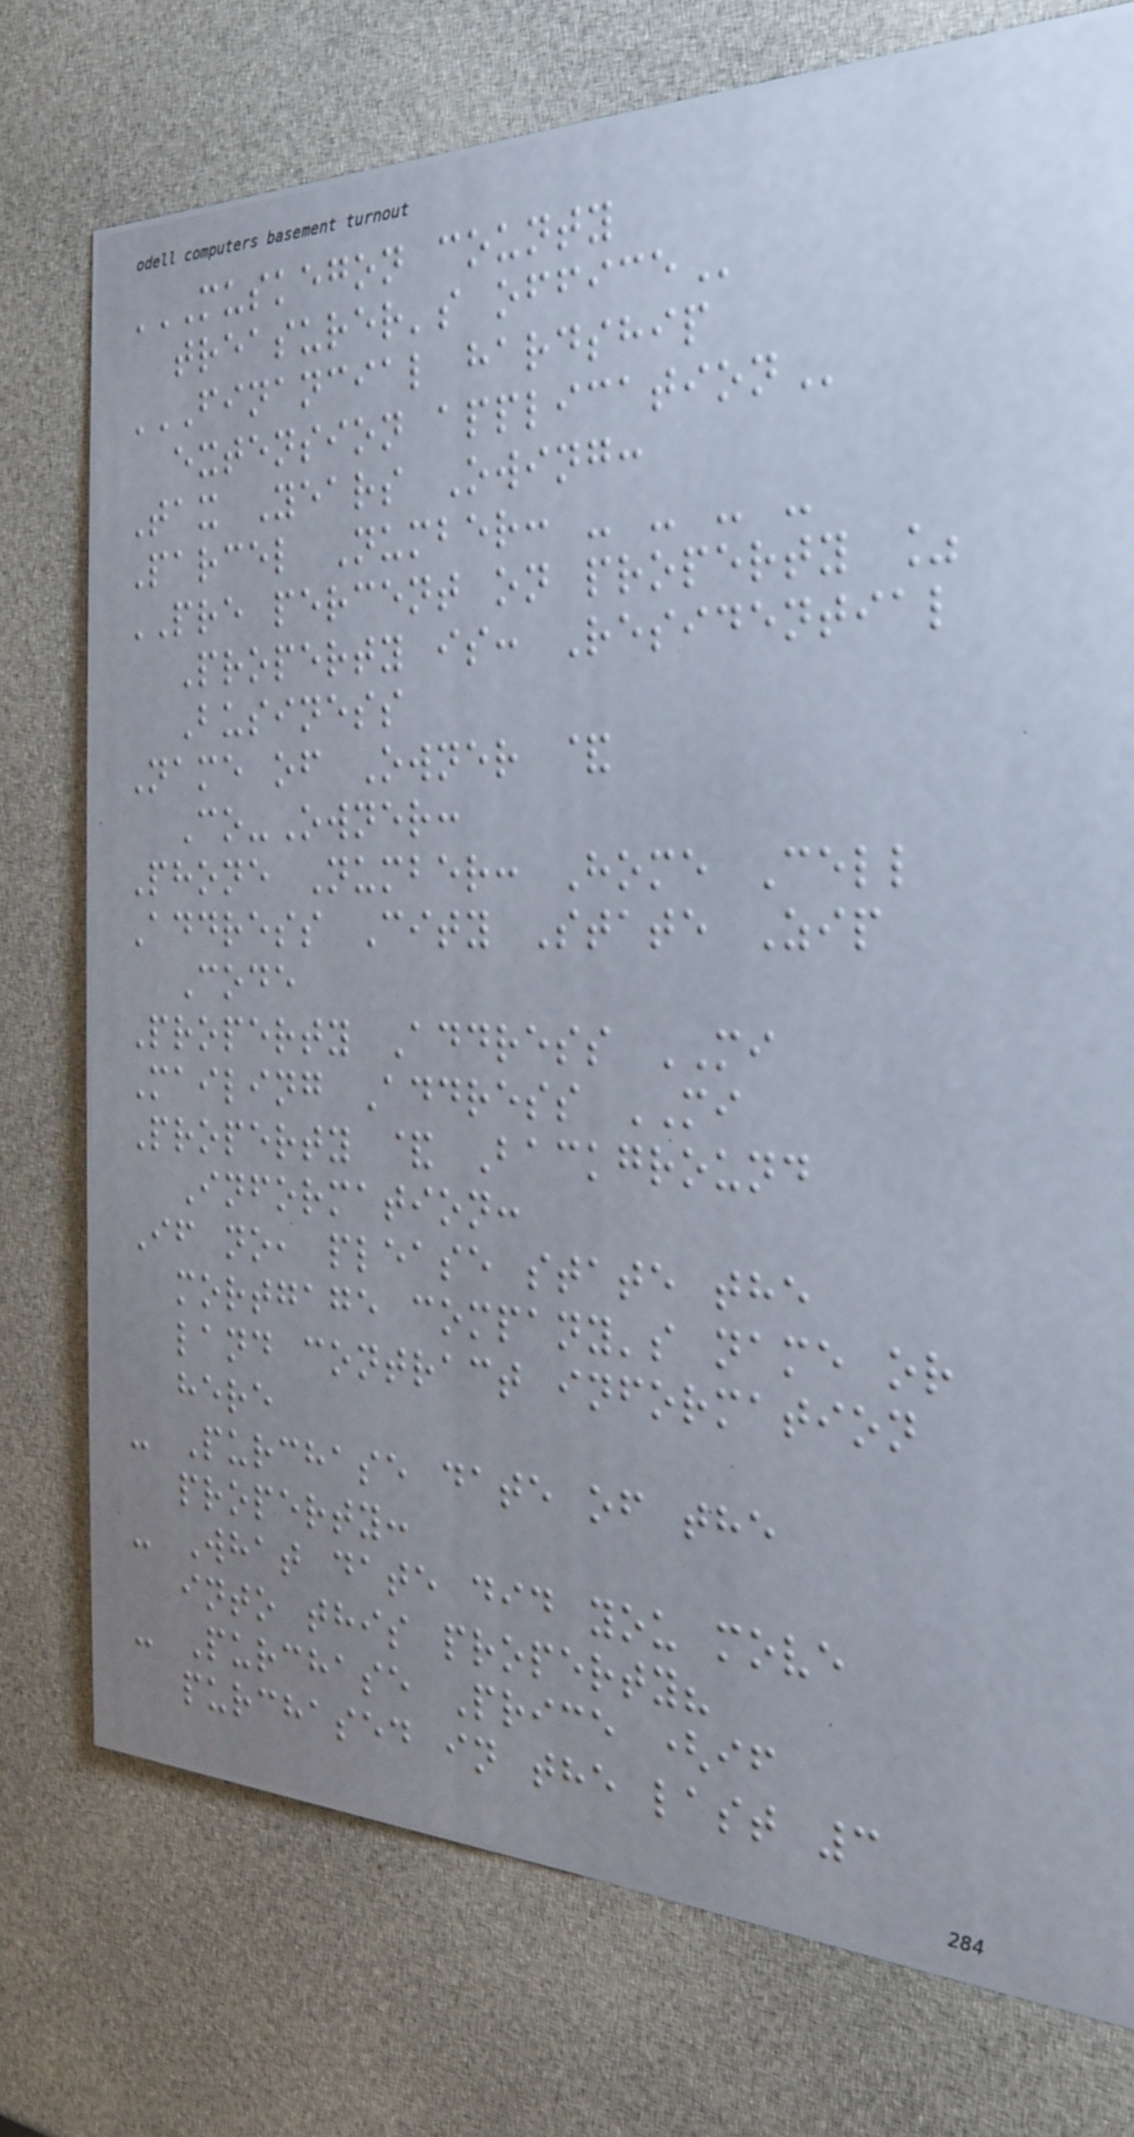MUSKEGON COUNTY
TREASURER'S OFFICE
FINANCIAL HARDSHIP
EXTENSION APPLICATION
Tax Years Owing:
Parcel Number: - - - -
PRE percent on property %
Property is: Residential
Business
Name of Owner &
Co-Owner:
Phone Number: Home Cell
Address City State Zip
Code
Property Address MI
Mailing Address MI
Property & Background
Information:
If no, please state the
mortgage company's name or
land contract information
here
- Purchase date of the
property:
- What date did you move
into this property?
- Purchase Price (if
purchased in the last 3
